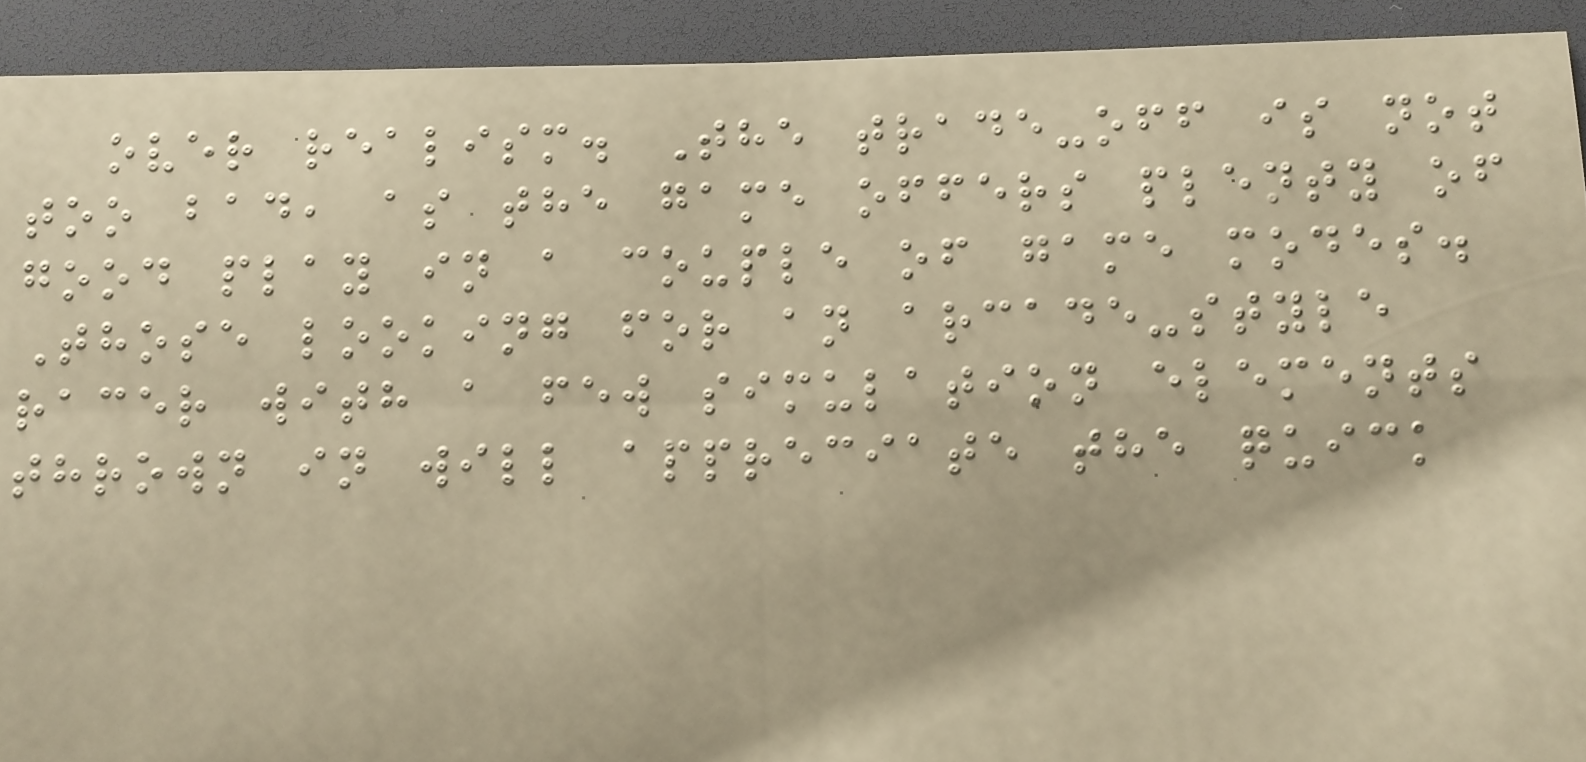over realism. The trade-off is not
too bad, as the game offers plenty of
good play in a couple of game modes.
Those looking for an arcade-style
racer with a few simulation elements
thrown in will appreciate the quick
